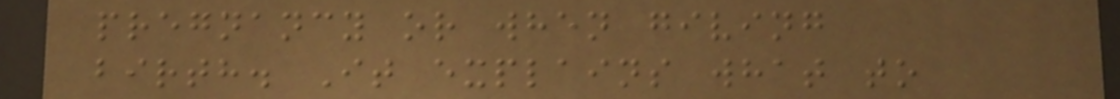pregnancy or when giving
birth. It explains what to
